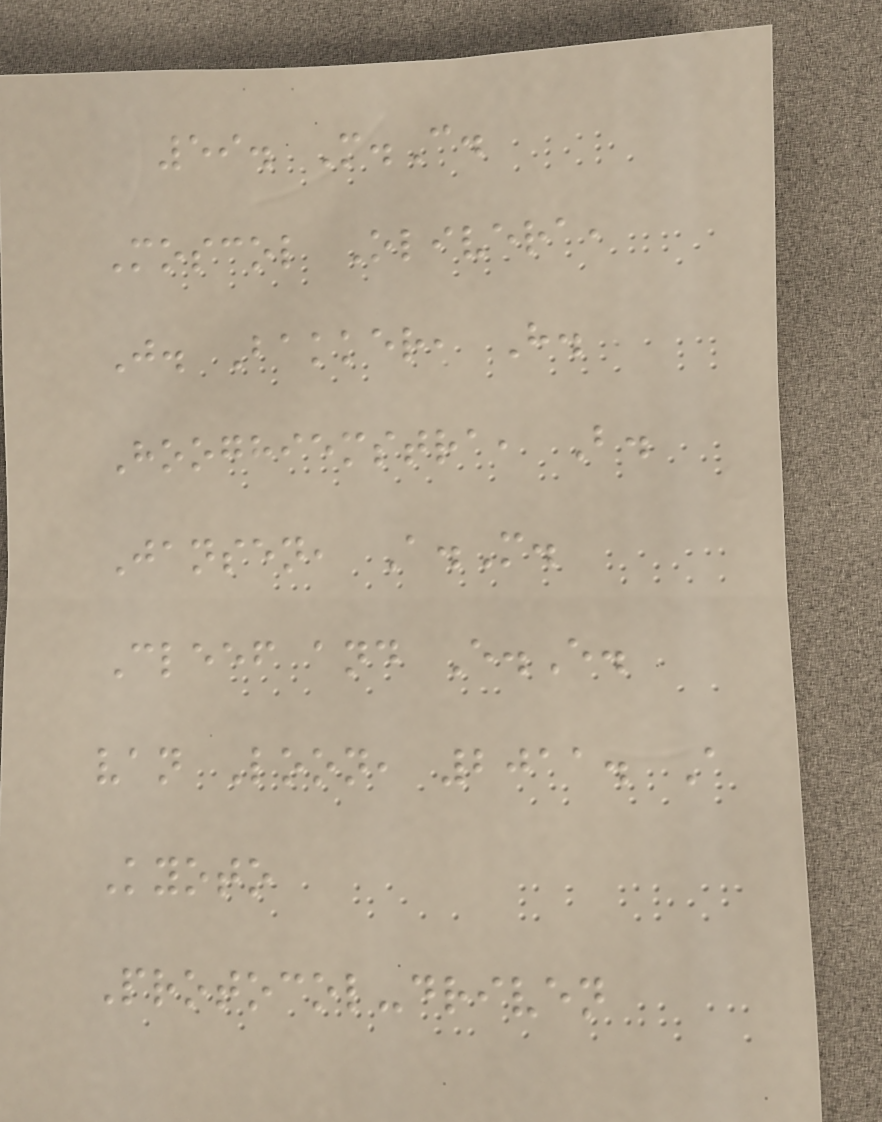59. M.C.
Moscol Olivera,
J. Bakker, H.
Hooghiemstra, B.
Jansen, A.M.
Cleef and E.E.
van Loon, 2011. A
Kyoto
Protocol-driven
